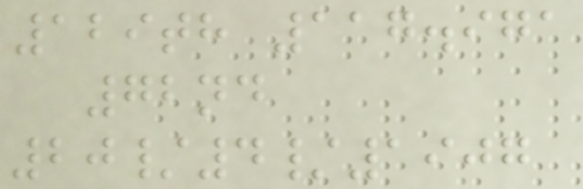129th 117.971
72nd
20/4/1907
